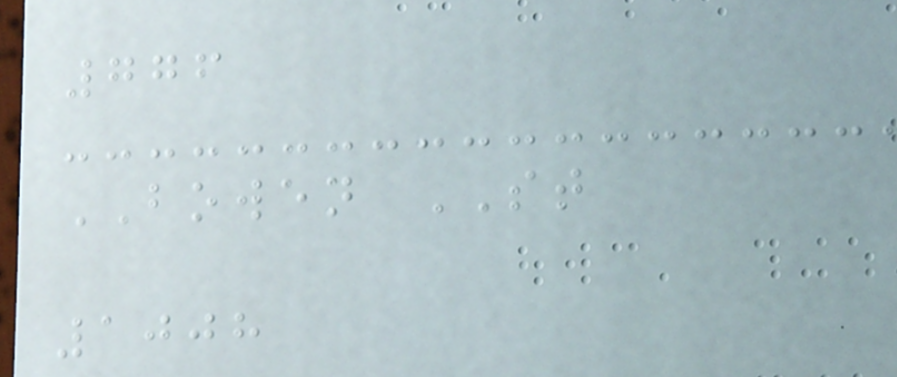776
BOWEN ST
1008
